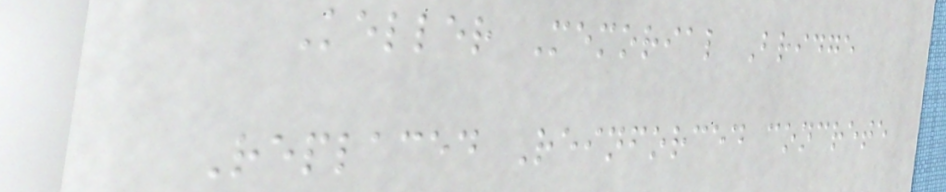Keller Memorial Bridge
Replaced Reinforced concrete
